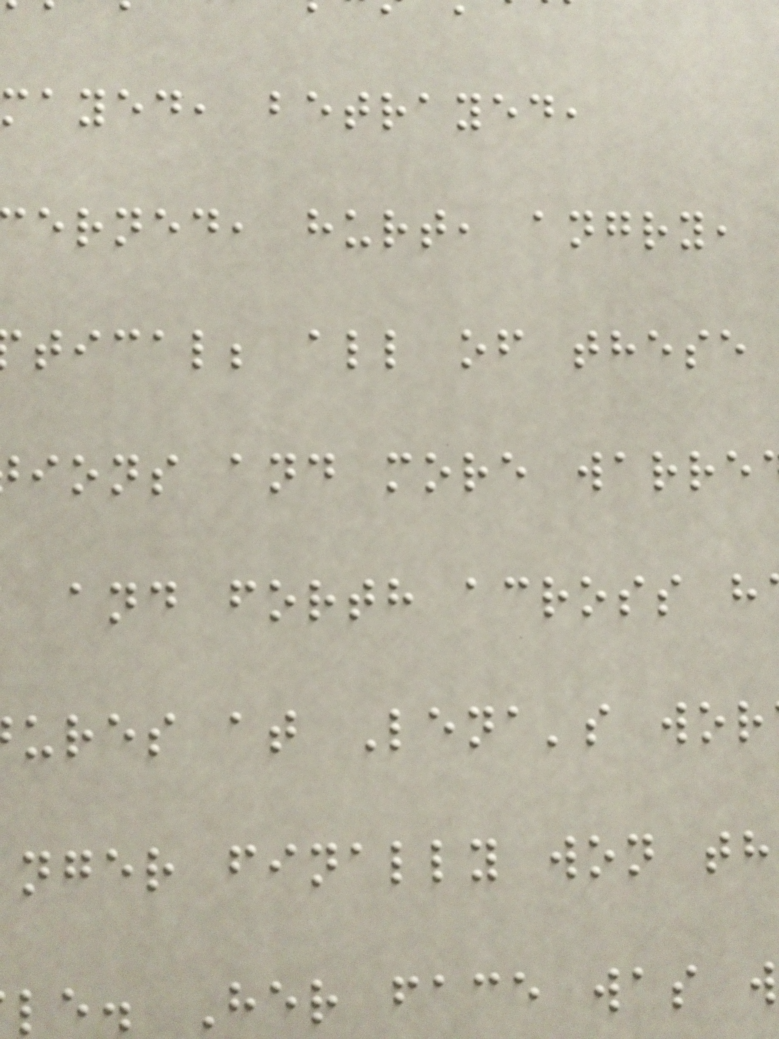mayed, betrayed,
erned, hurt, angry,
tical; all of these
ions and more warre
and forth across h
ures at Lena's wor
nger finally won th
le. Her face was w
